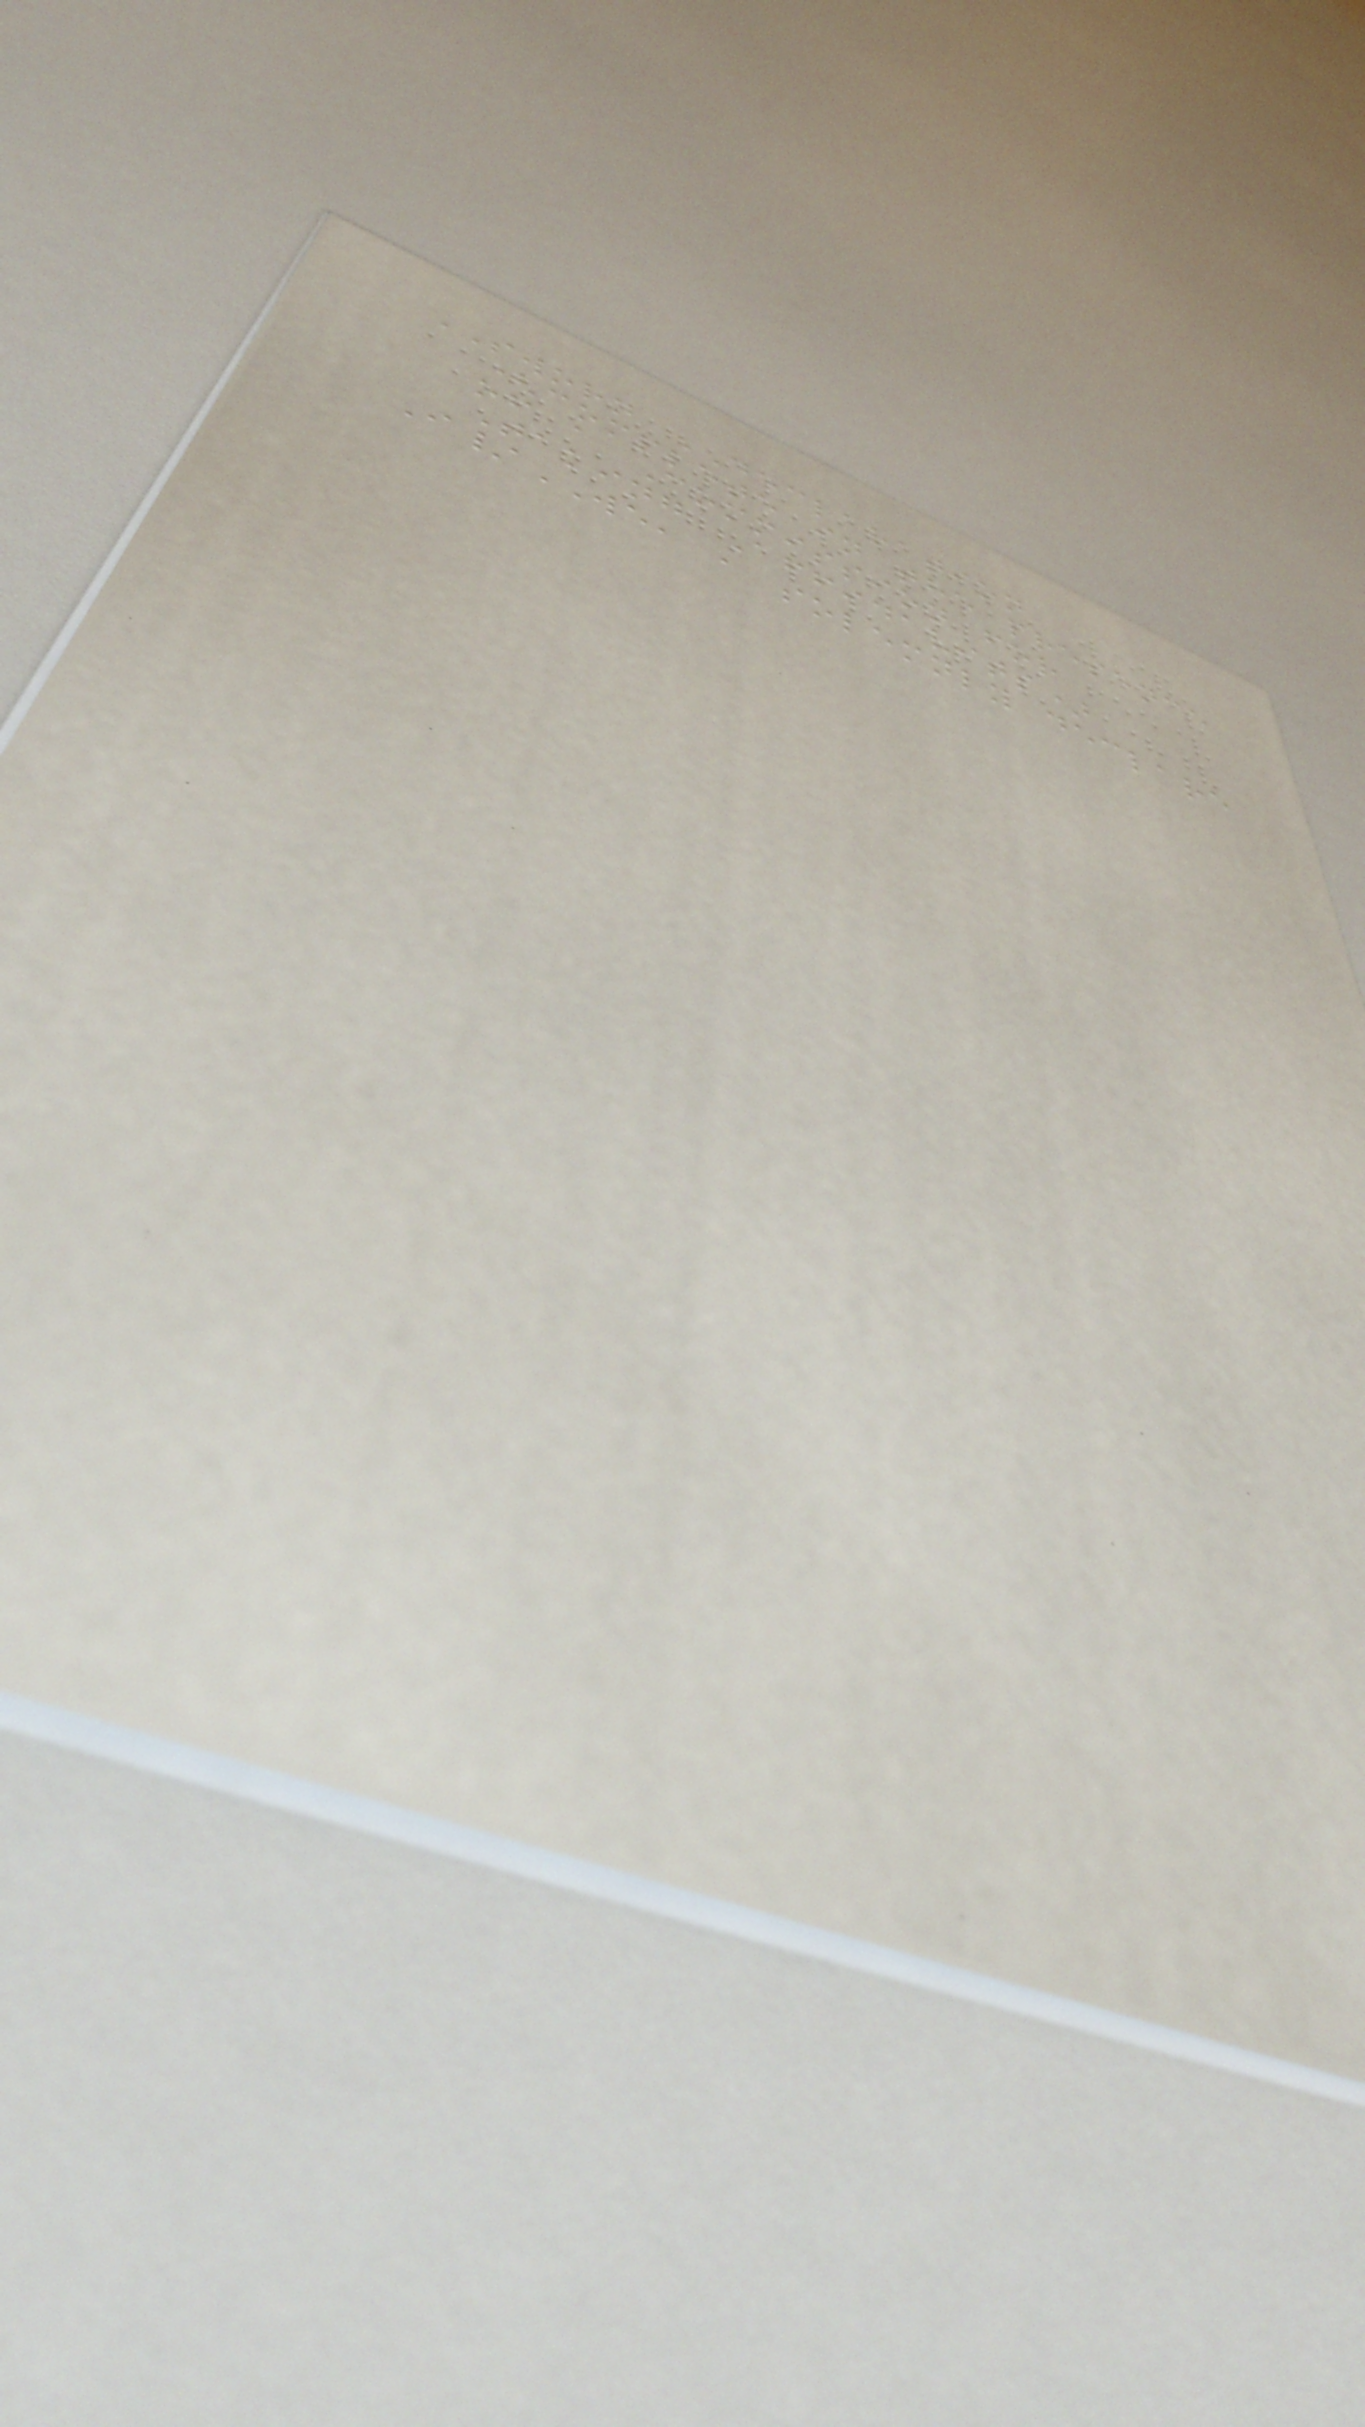SWORN DECLARATION
(complete in the presence
of a Commission for
Taking Affidavits)
I/WE, , solemnly declare
